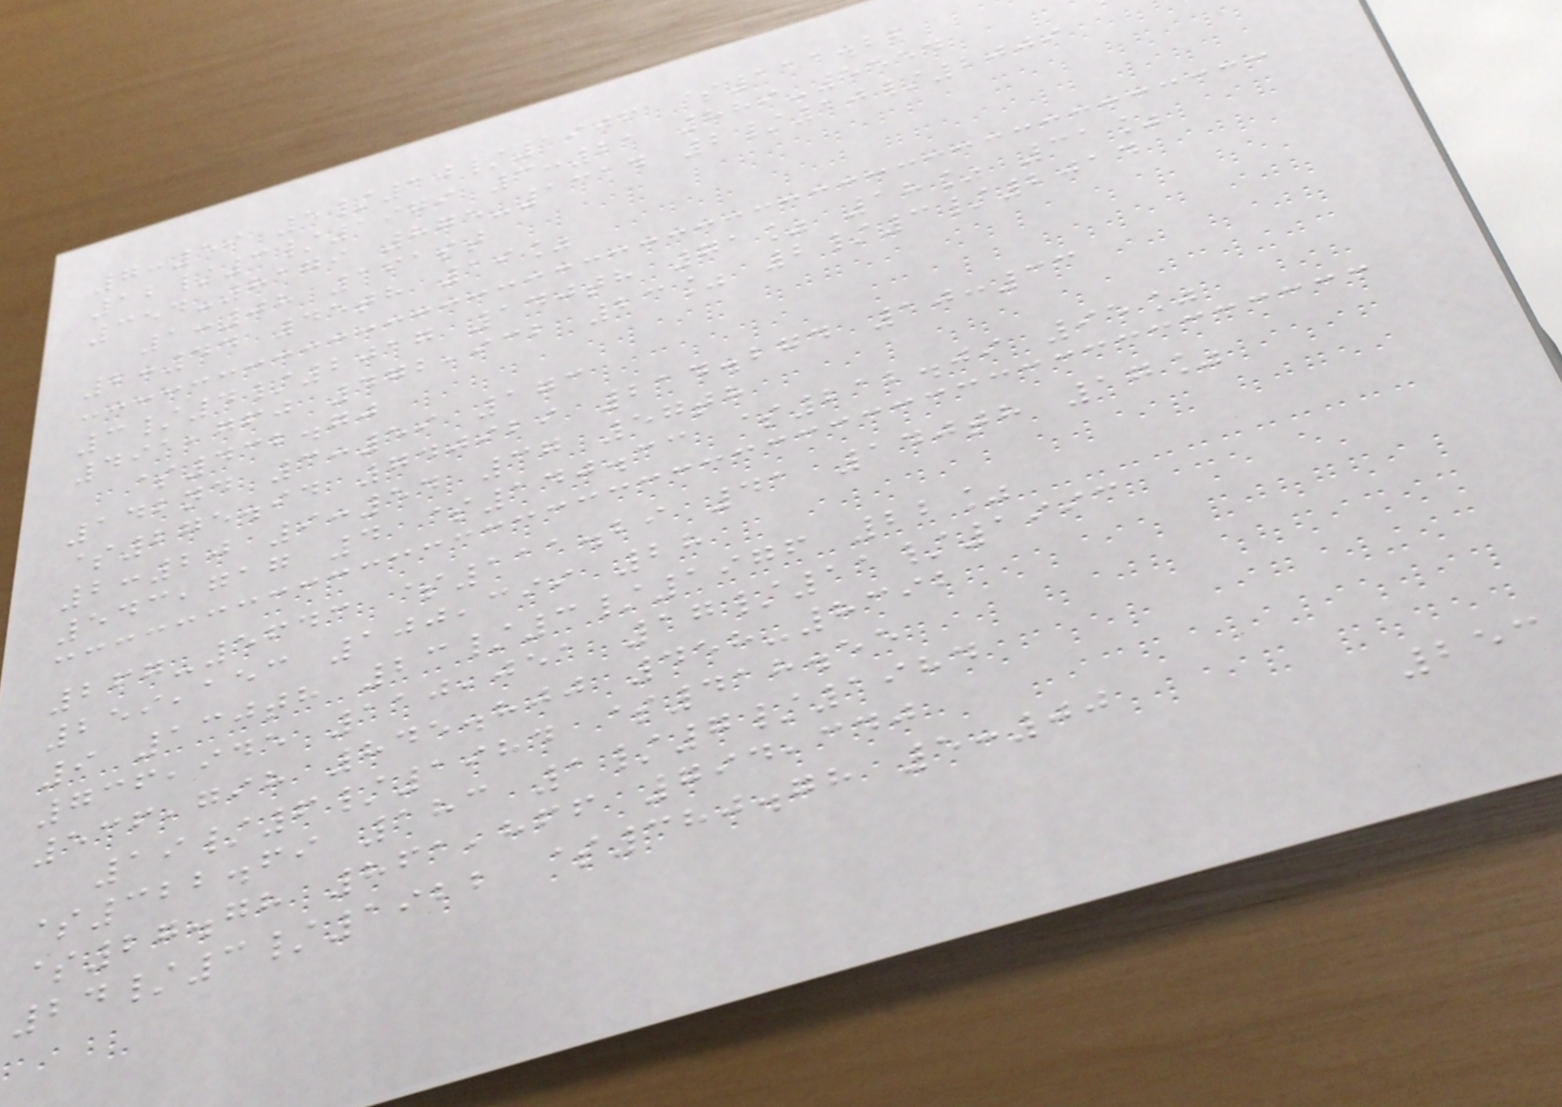7:59 5/10/1906 $111.22
12/3/1979 3:21 889-5554
354-8179 875-1314 2/10/2009
1:08 161st
2:44 45th 19%
3/4/2017 140th 71% 18% 31%
491,760 472,932 23% 2/3/2014
$432.70
142nd 3:59 173
$275.94 740929 214.274 10:33
2:20 9:54 37 57th
543,717 4 $140.33 $212.09 95%
267-5643 $111.29 41 140th 17%
259,153 100,399 28
9 130th 23/3/1976 22%
736,945 110,051 17/11/1993
536,798 845.800 458-8392
19/6/1984 $418.55
$322.69 183 1/7/1984
$27.78 861,866 794,340
24/3/1922 $380.78 5:00
253
